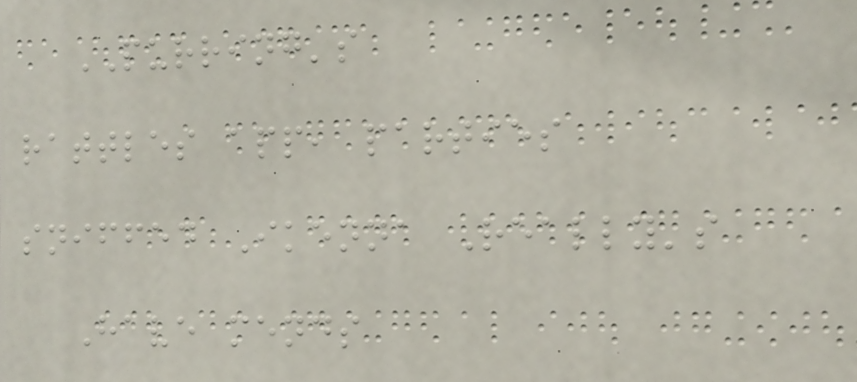PURRING's
rattles app, parties
sniffed Ikenna Really's
Have mends
